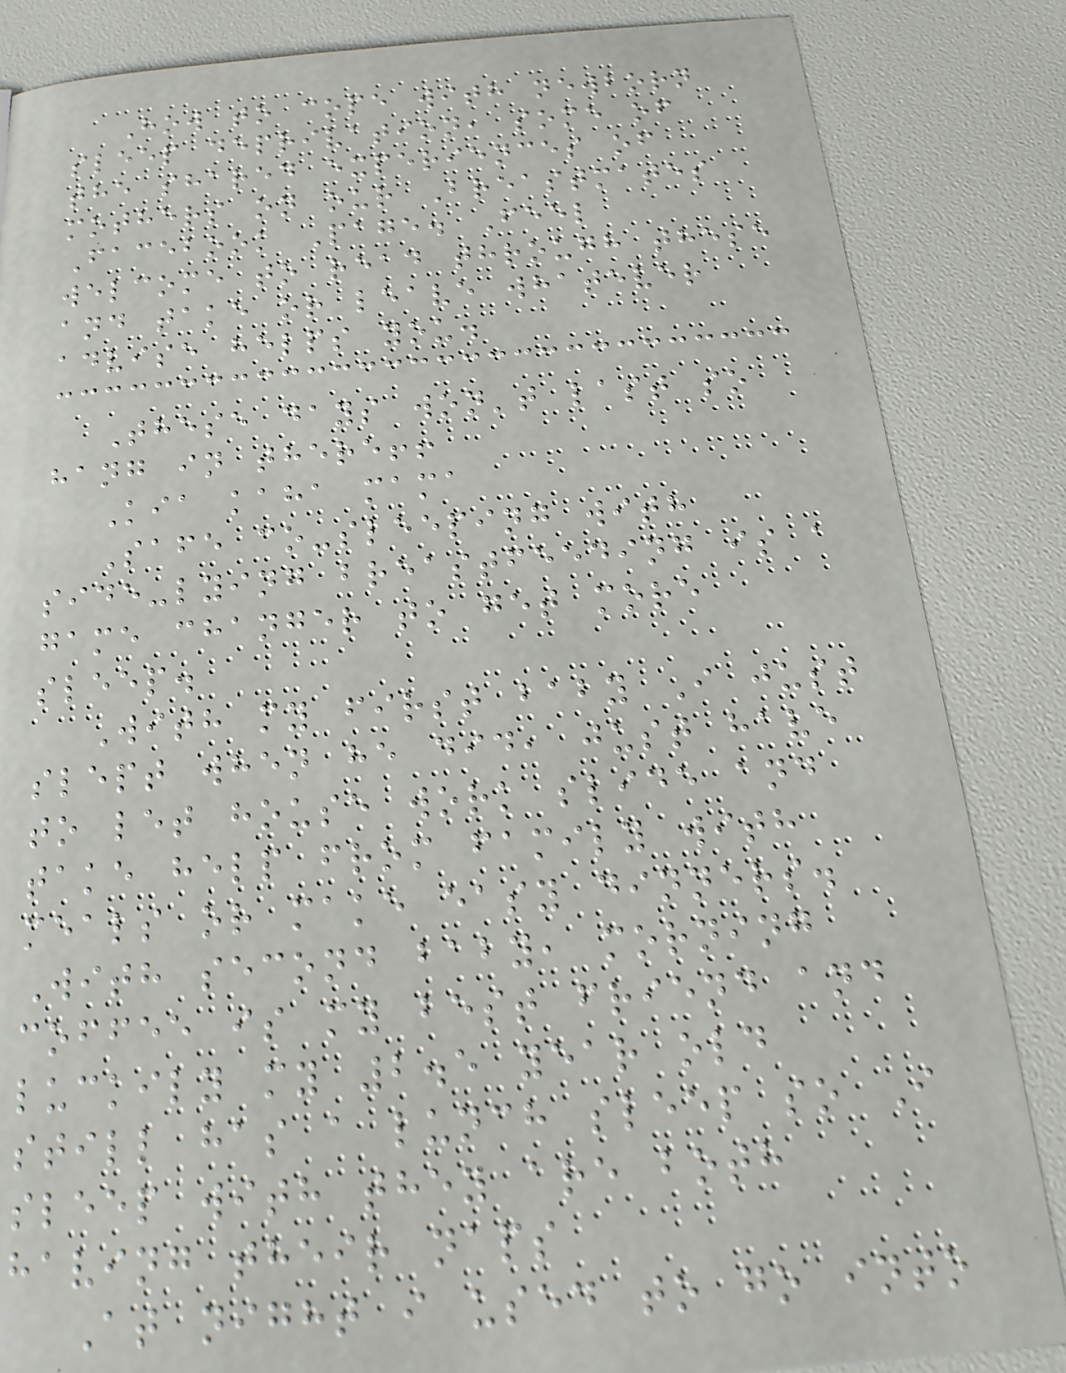How to cope with newborn
sleep deprivation, some of
the shared experiences of
mothers on our Breastmates
Facebook Page. Feel
welcome to read through these
and take or leave whatever
advise helps you.
These days won't last so
hang in there!!
Kia kaha mama
Safe co-sleeping with
side-lying breastfeeding is a
game changer to get more
sleep.
With my first baby I just
slept when he did, just have
to let house work slide and
take help from family with
meals or make easy dinners.
With second baby, morning
coffee is my best friend and
luckily my 2.5 year old
still has a lunch sleep so I
sleep with they are both
having their naps
At night i used to go into
